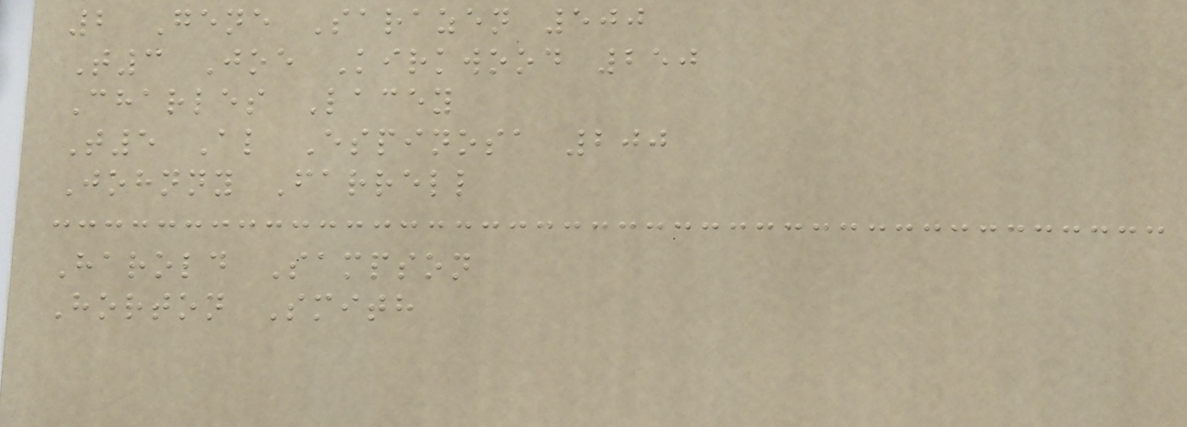2 Gene Sarazen 500
T3 Joe Kirkwood 250
Charles Lacey
T5 Al Espinosa 200
Johnny Farrell
Harold Sampson
Horton Smith
